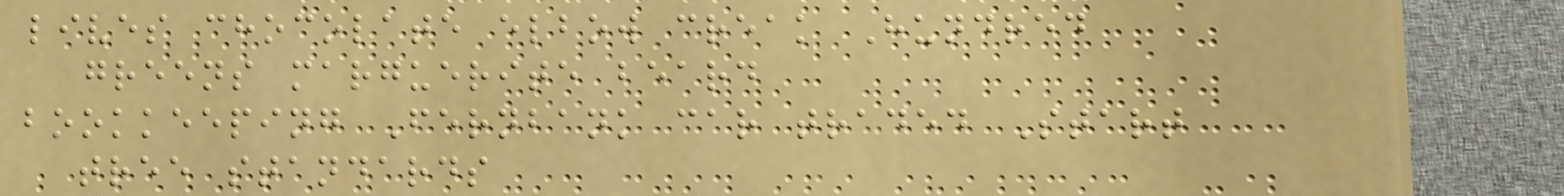lives chocolate elbow creak Hundred
greens marguerite beard
bookkeeping Fernbank car traded Start
tree standards
